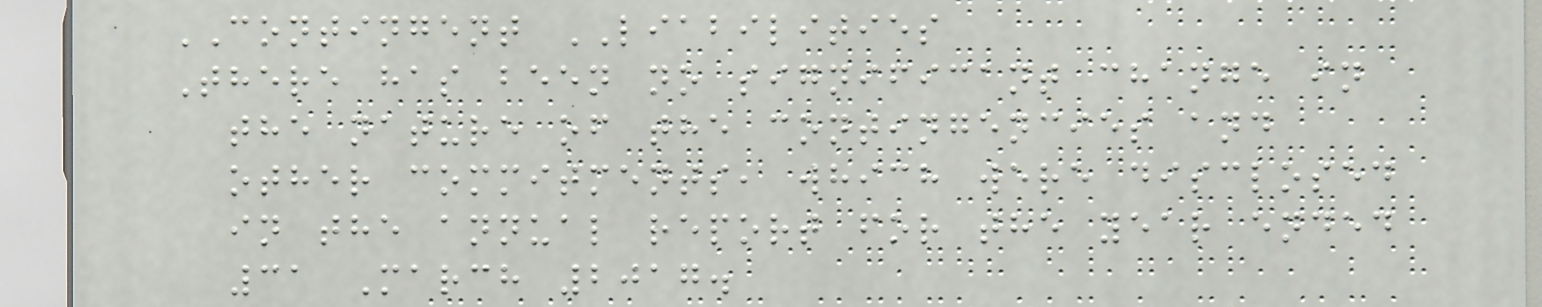CONTINGENT LIABILITIES
There has been no significant change in
the nature of the contingencies and
other commitments, which were disclosed
in the annual report for the year ended
31 March 2017.
